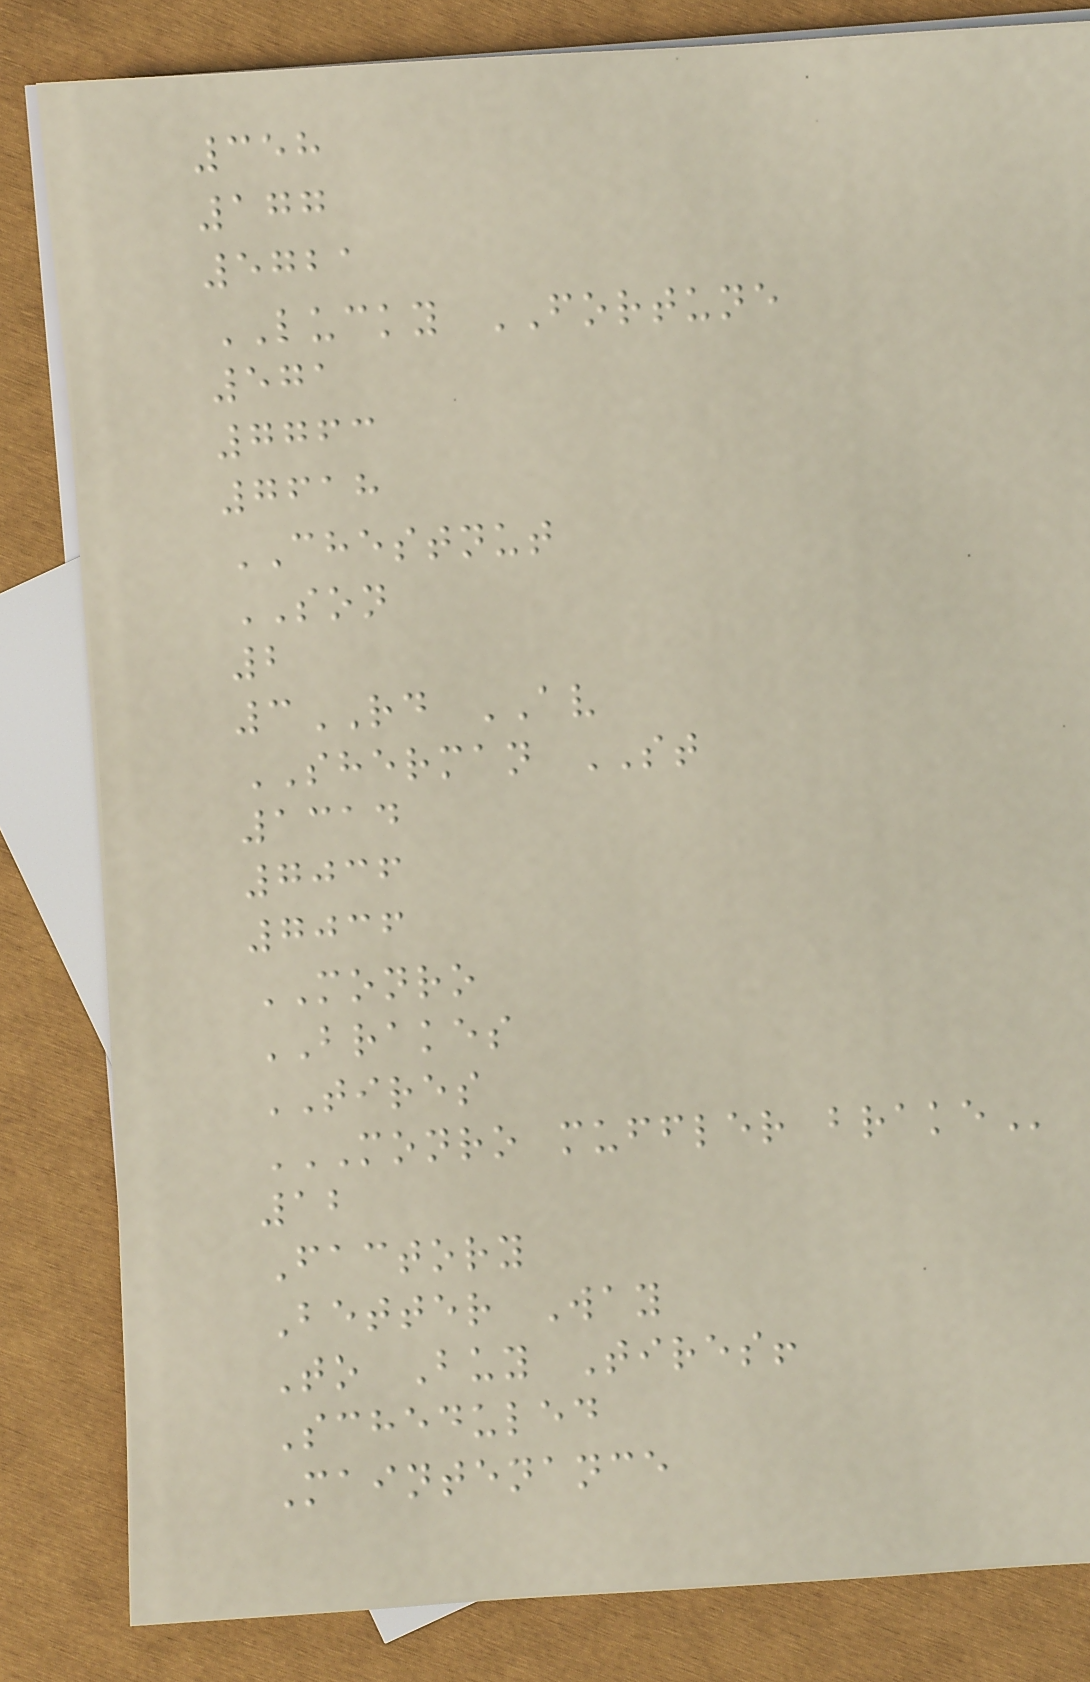358
177
5721
LUCKY FORTUNE
571
7763
7618
CHESTNUT
SON
2
3RD AV
SHERMAN ST
1314
7036
7036
MONRO
BRAKES
TIRES
MONRO MUFFLER BRAKE
12
Factory
Better Way
To Buy Tires!
Scheduled
Maintenance
